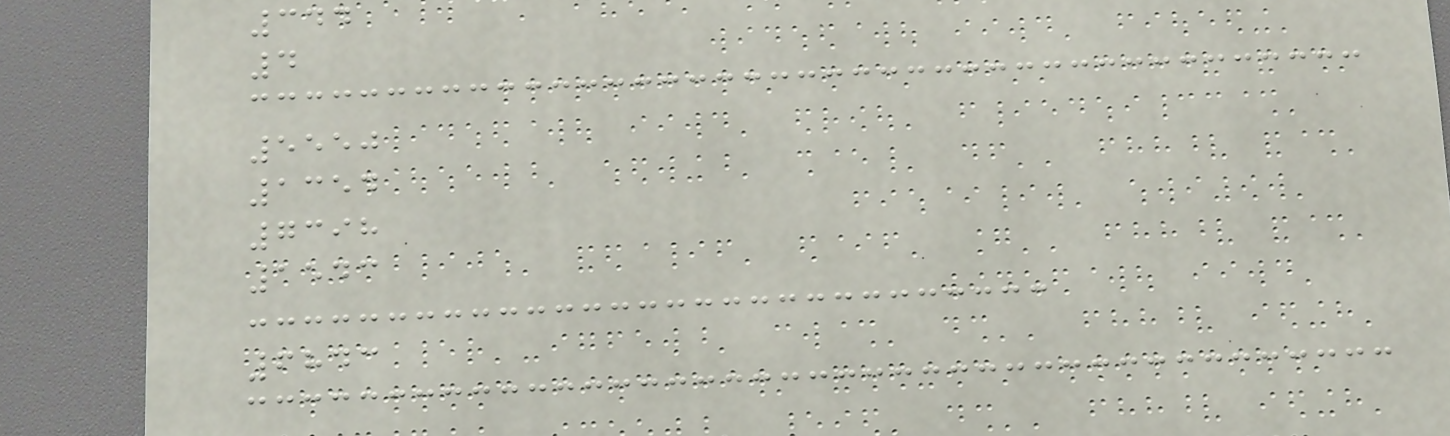344
4
5550
1354
7398
1543
6843
